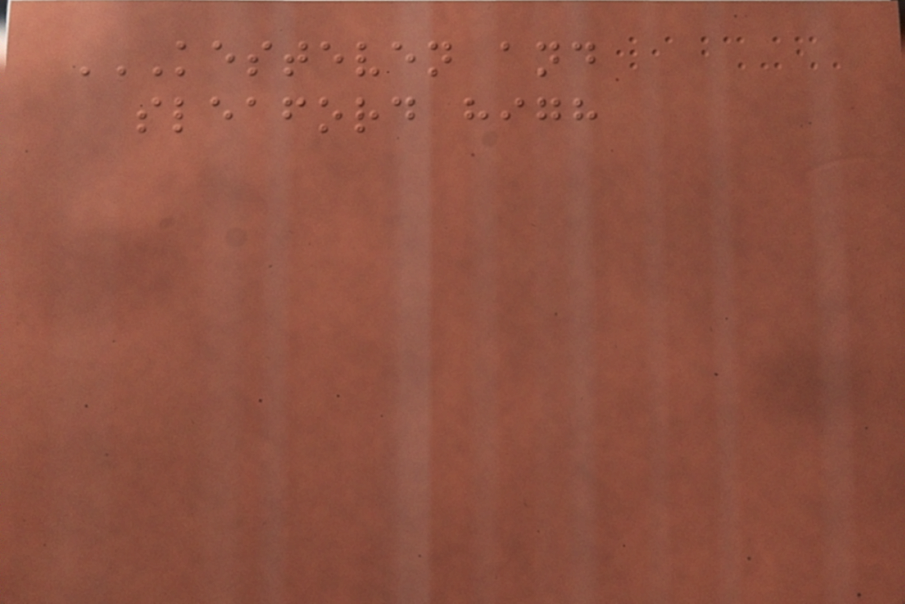KESTEVEN AND
SLEAFORD HIGH
